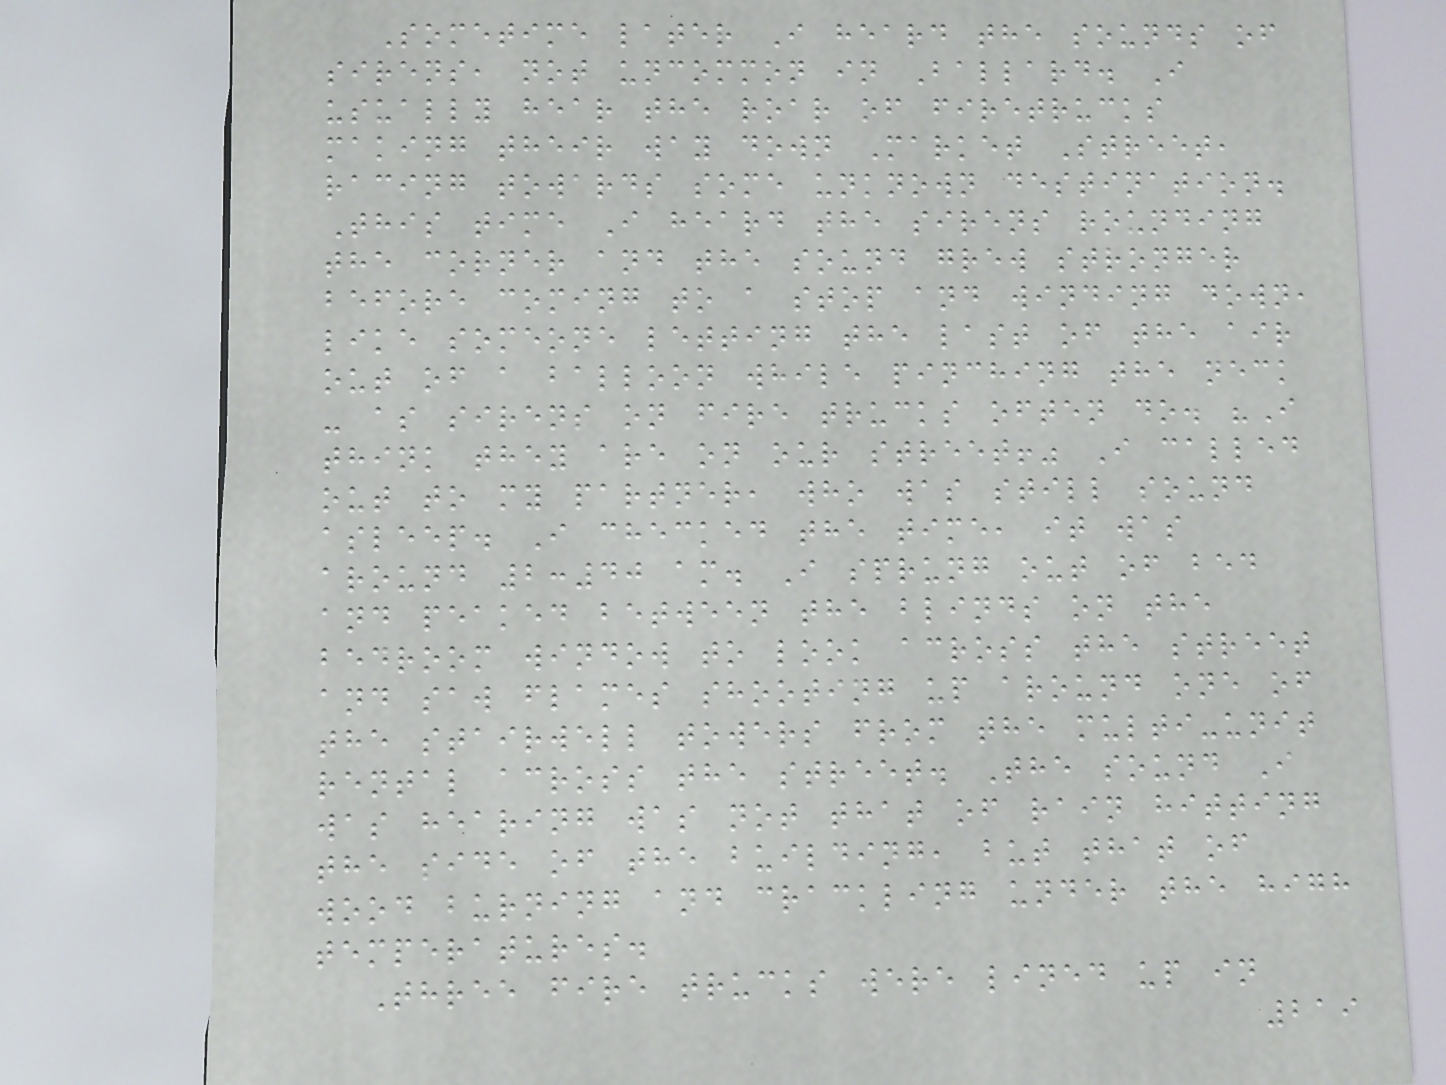Sometime later I heard the sounds of
sirens, not uncommon in Ballard. I
usually hear the roar of firetrucks
making their way down Market Street,
racing towards some unknown destination.
This time I heard the sirens rounding
the corner and the sound grew stronger
before coming to a stop and winding down,
like someone letting the last of the air
out of a balloon while pinching the neck
- as sirens on fire trucks often do. "I
think they are on our street!" I called
out to my partner, who was still sound
asleep. I checked the time, it was
around 2:40 am. I sprung out of bed
and peaked between the blinds on the
bedroom window to look across the street
and saw flames shooting up around one of
the stairwell towers from the multi-unit
rental across the street. The sound I
was hearing was not that of rain hitting
the side of the building, but that of
wood burning and crackling under the high
temperatures.
Three fire trucks were lined up in
219
